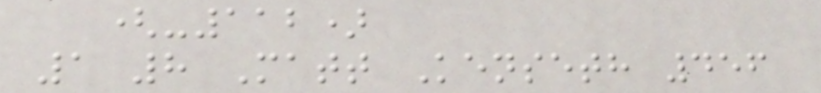(-112)
1 8 Matt Kenseth 456
